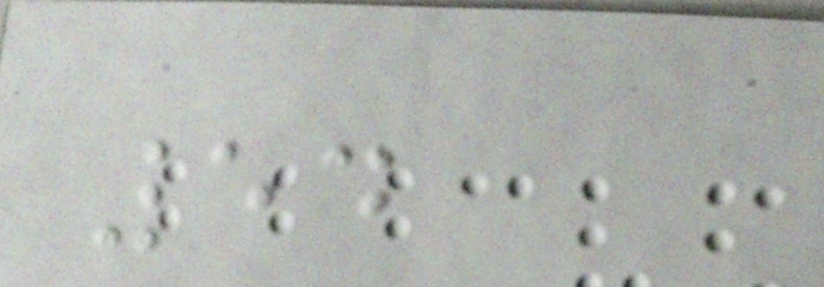54
